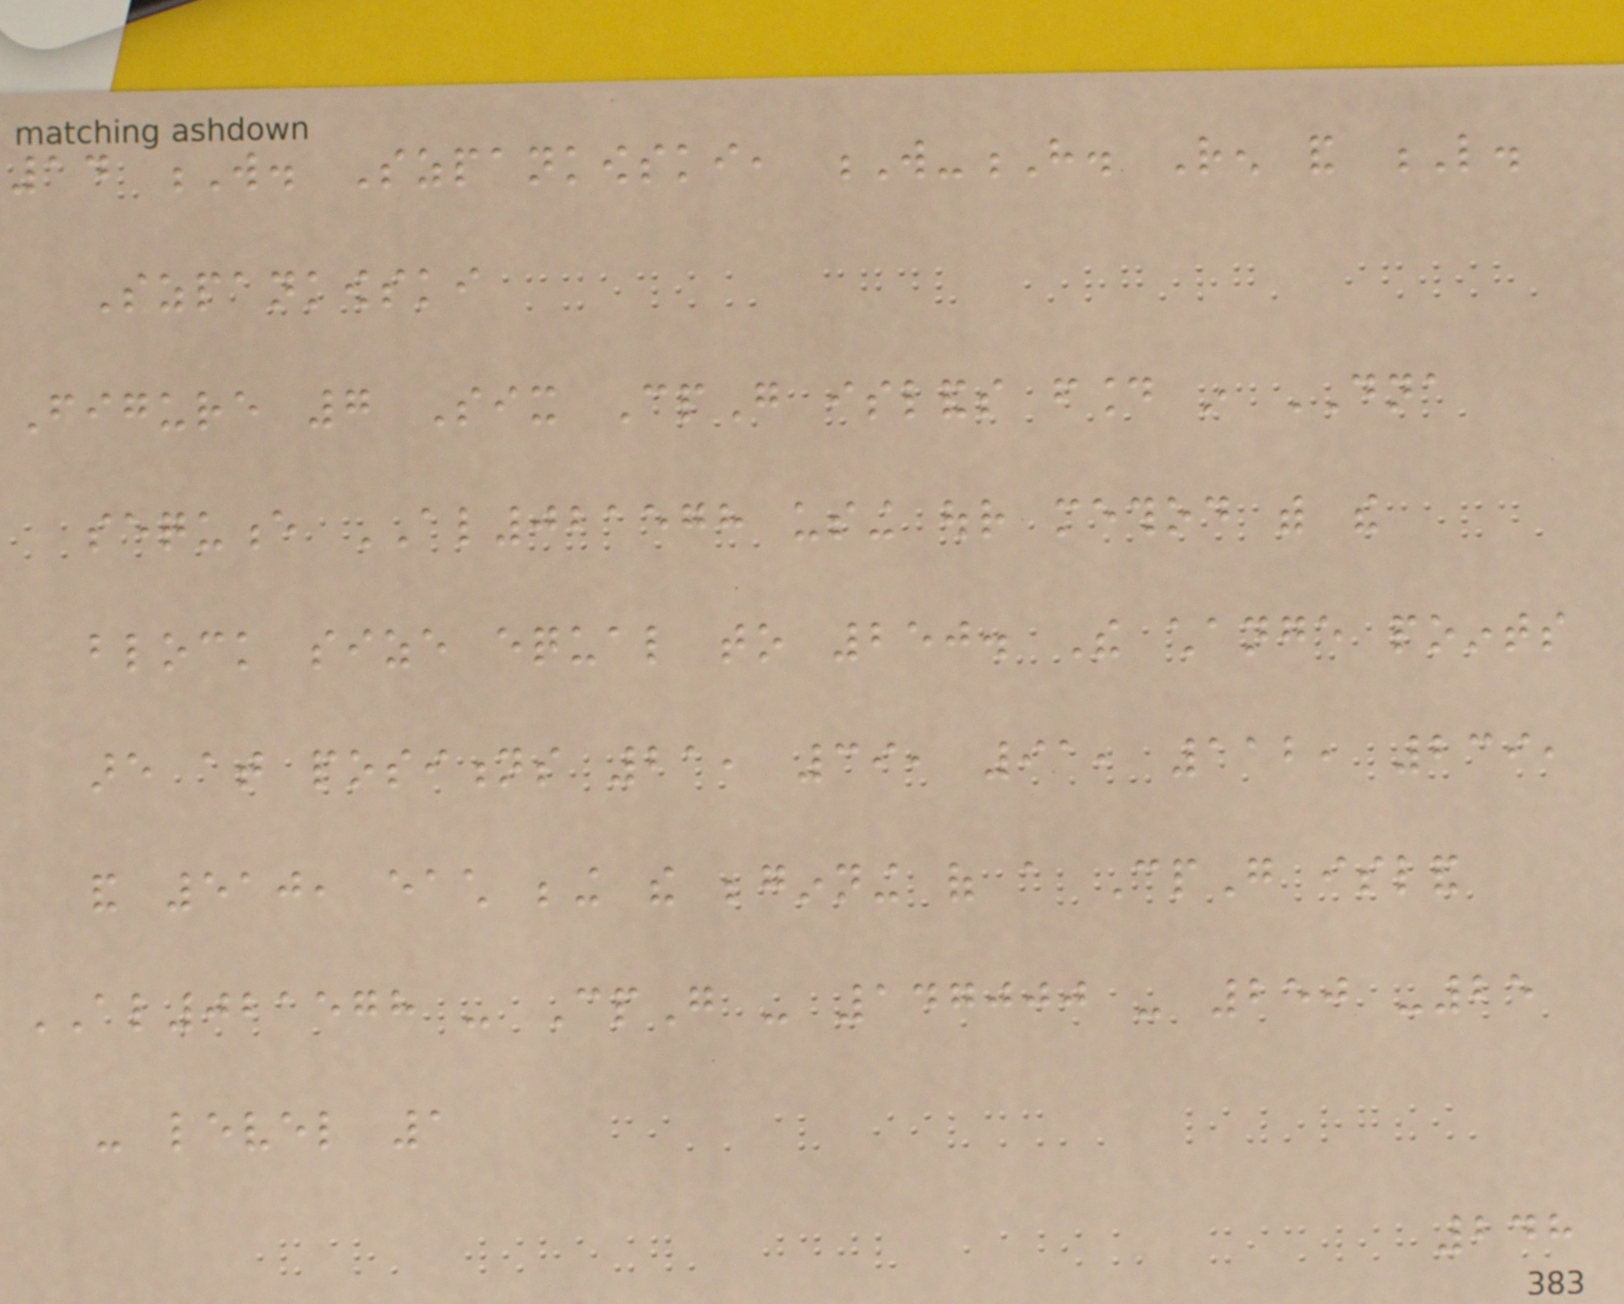14 W. Szpankowski, W-H. Ren and L.
Szpankowski
Figure 7 Six CpG islands found in DNA
sequence AL021578 using our method with the
block size equal to 250. The change points
are at positions 21, 39, 91, 112, 239,
and 510, each being the beginning of a CpG island
AL021578 - CpG - 147000 - 250 -25
- level 1
248
